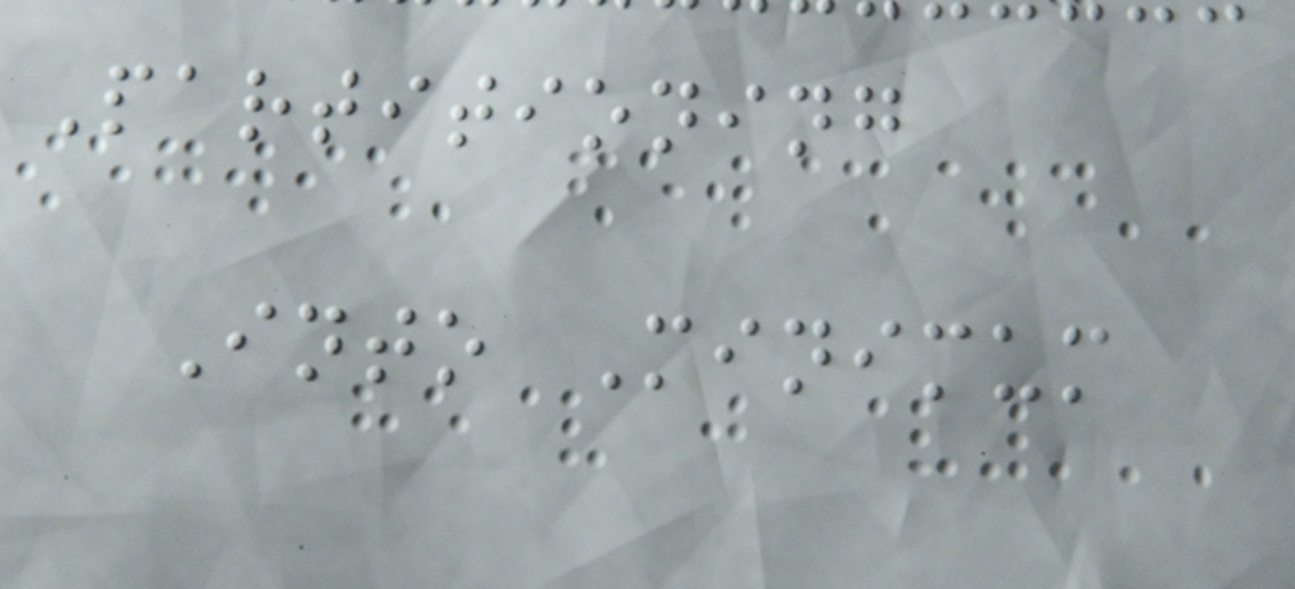Partitioning
Into Minimum
